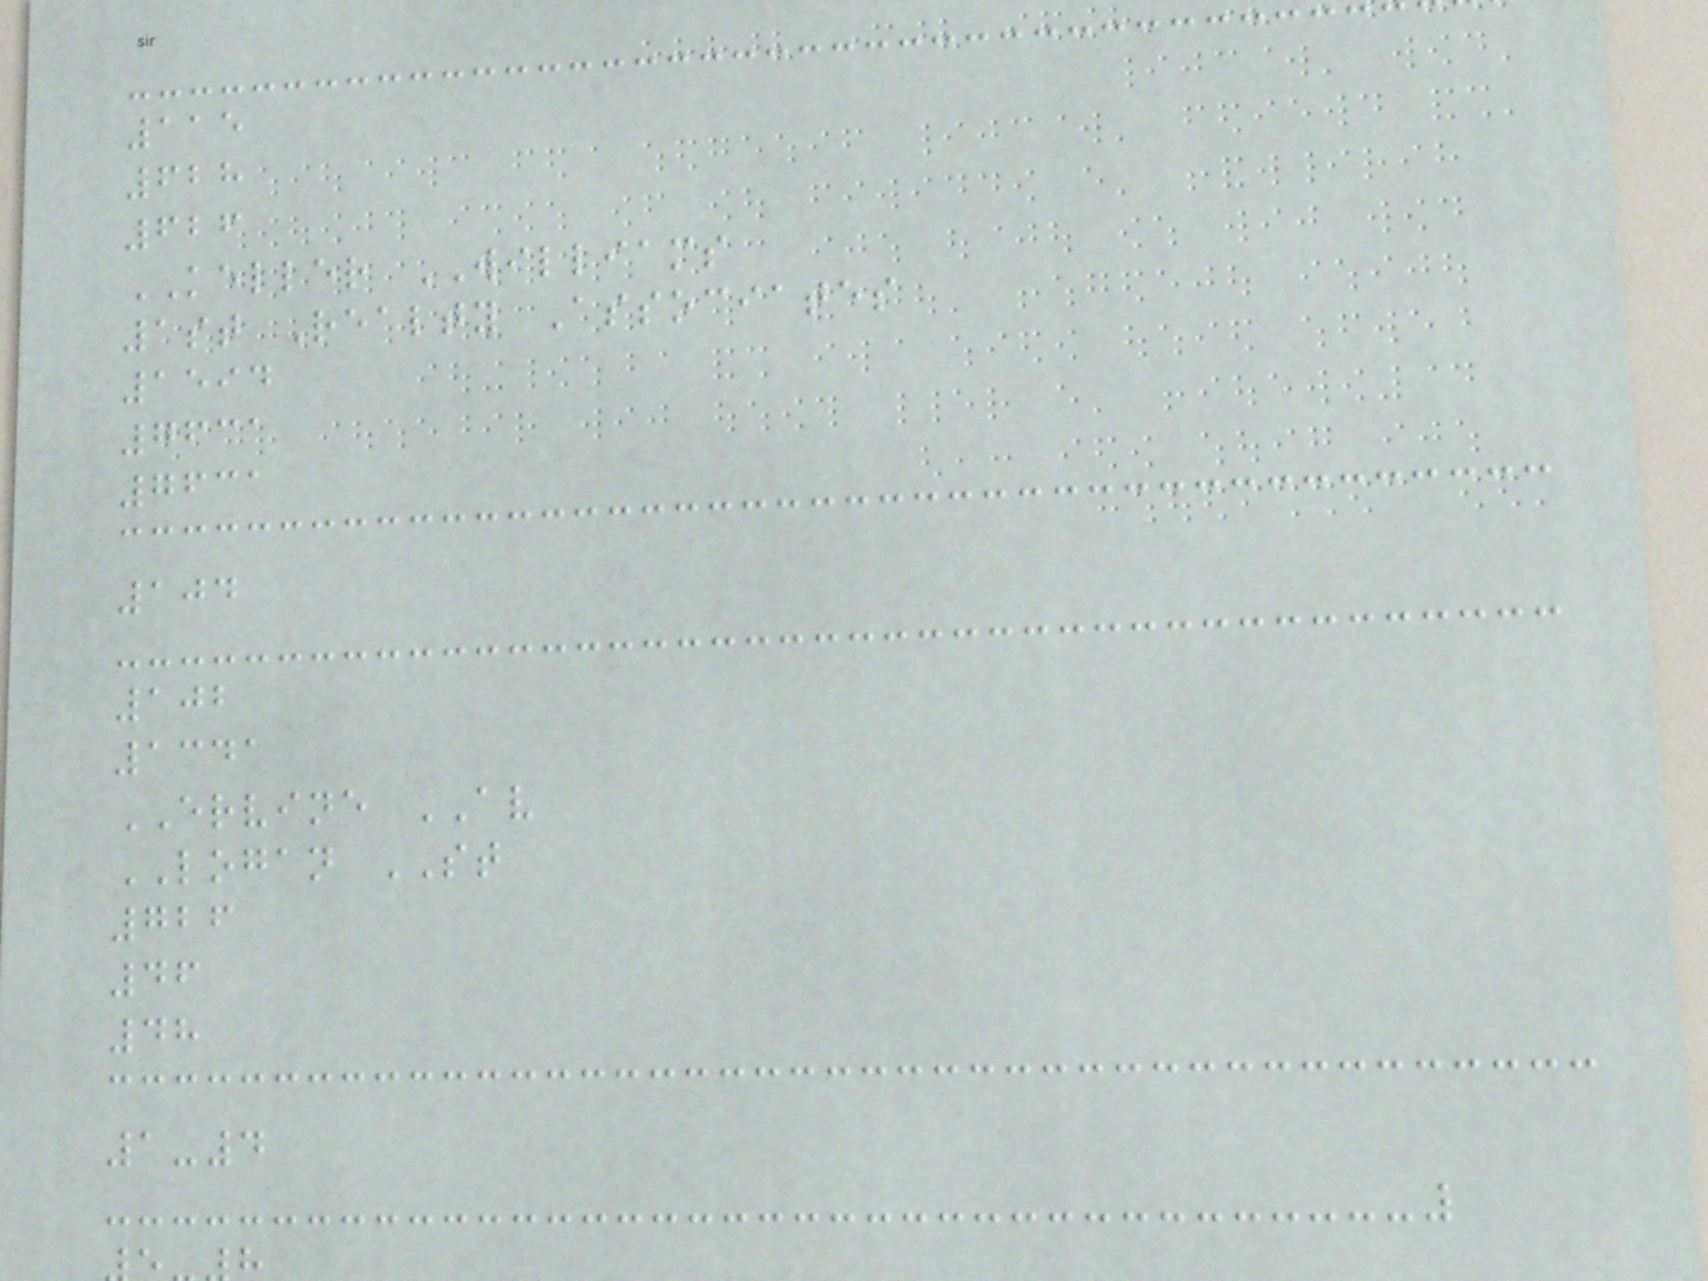115
628
626
KELLER WILLIAMS
1st Realty Associates
1594
7631
7631
104
102
1341
ERVINE AV
LOGAN ST
726
46
48
1-4
